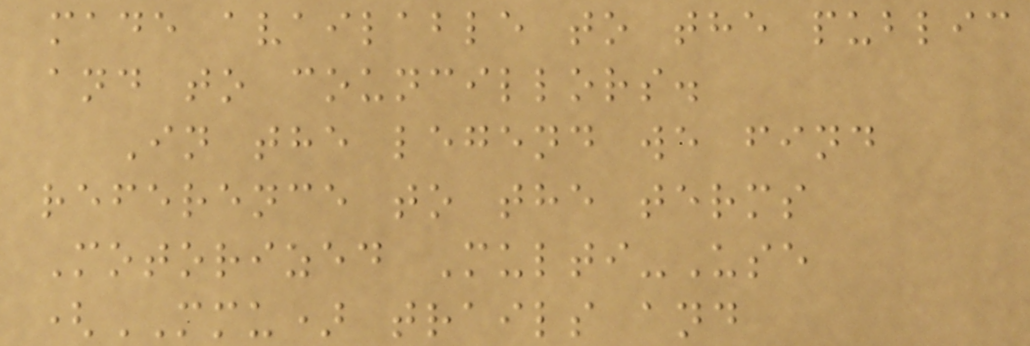made available to the public
and to councillors.
In the legend we find
reference to the terms
Motorized Multi-Use
(MMU) trails and
